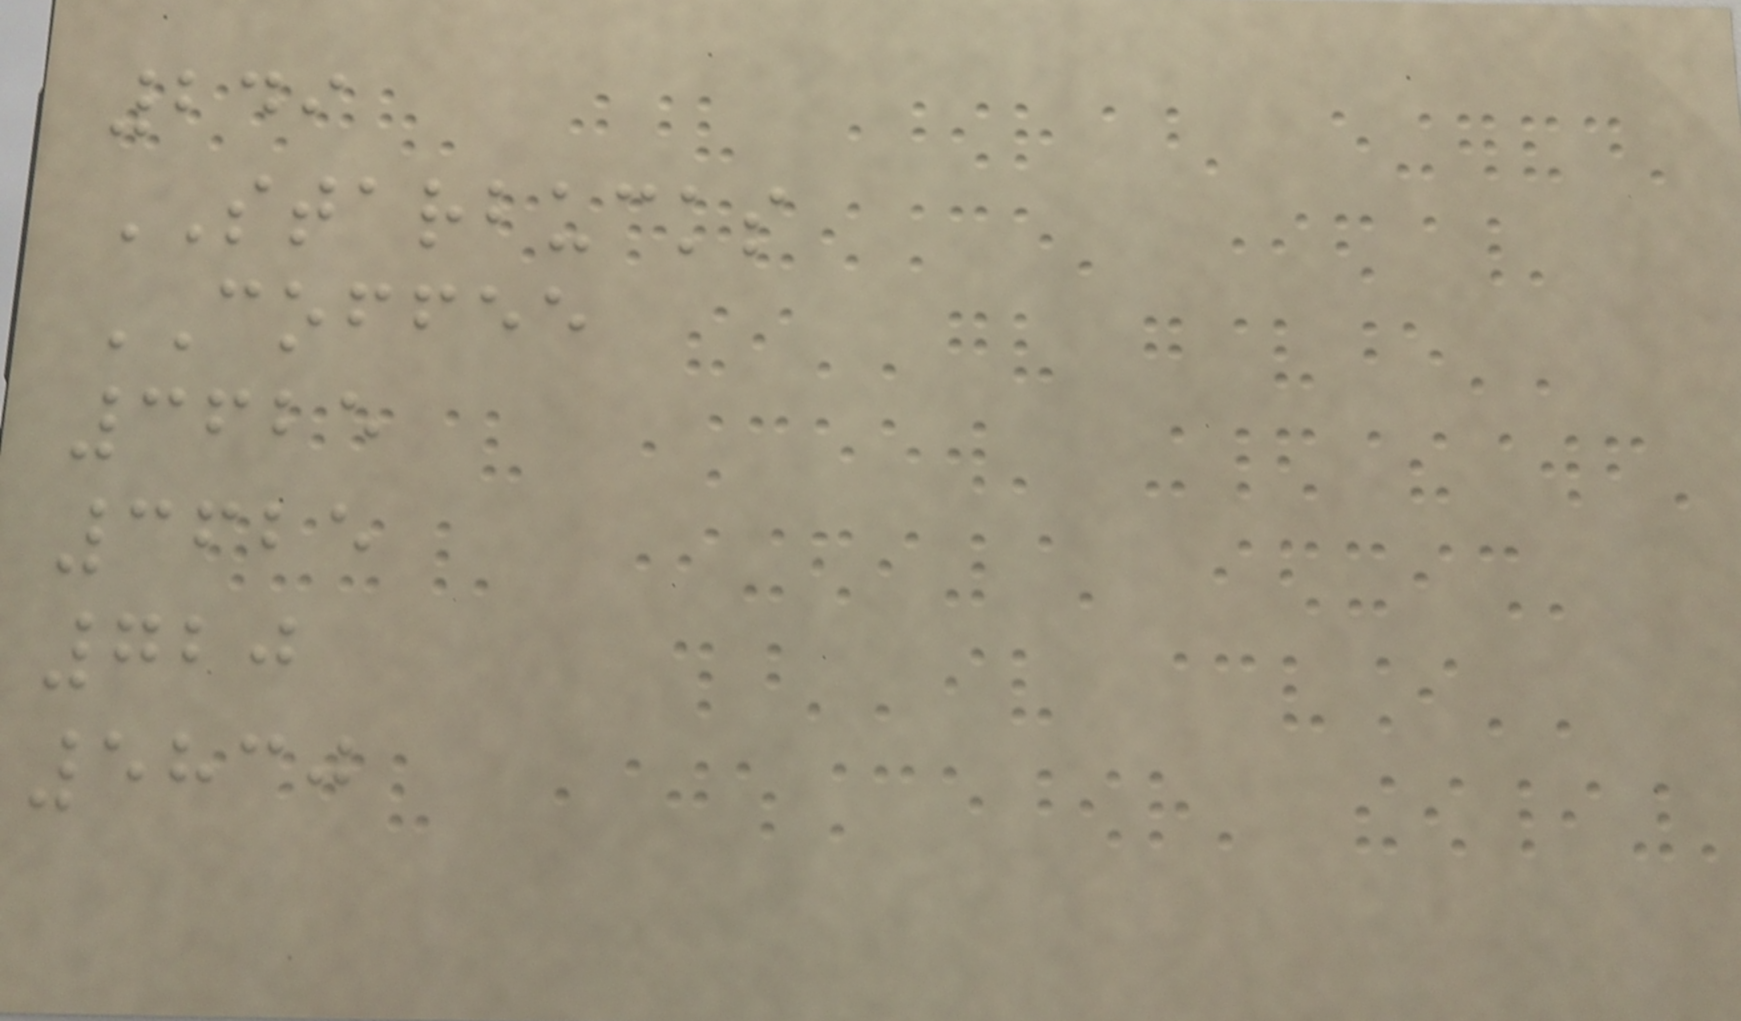249
STARBUCKS
COFFEE
3625
3625
720
5830
